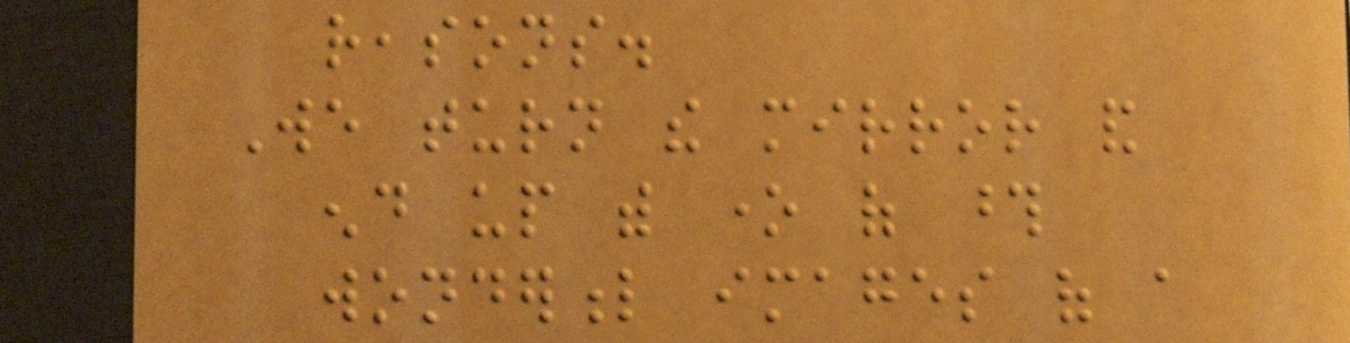reasons.
We turn the mirror and
end up with one of those
wonderful images of a
